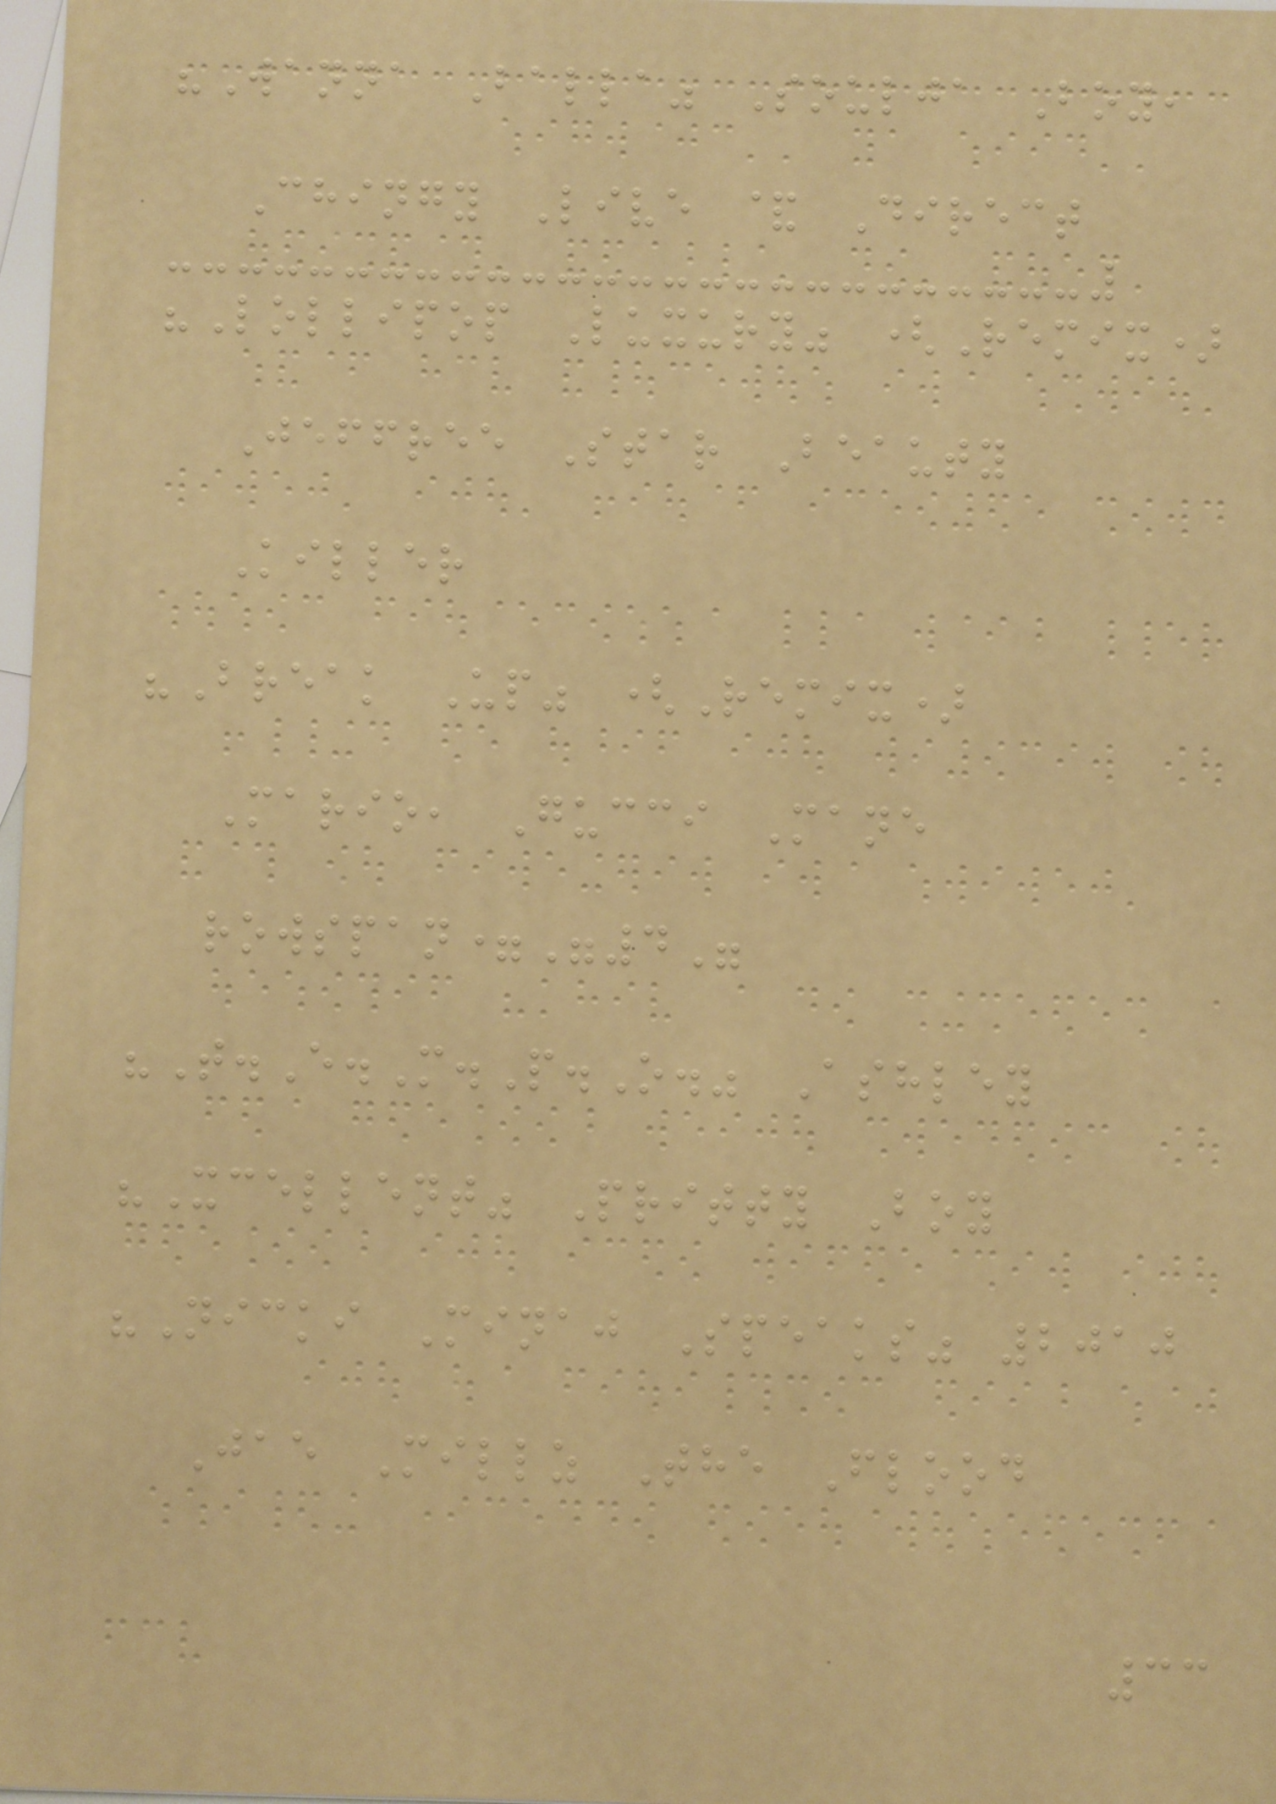"Wanna Balla" Soulja Boy,
Chingy Live & Direct
"Lollipop Luxury" (Remix)
Jeffree Star Beauty
Killer
"Break Up" (Remix)
Mario, Gucci Mane
rowspan="4"
"T.E.M.P.O." Ashley
"Xcellent" Pritty Boy
"Nicki Minaj Speaks" 2010
Jae Millz The Flood
33
